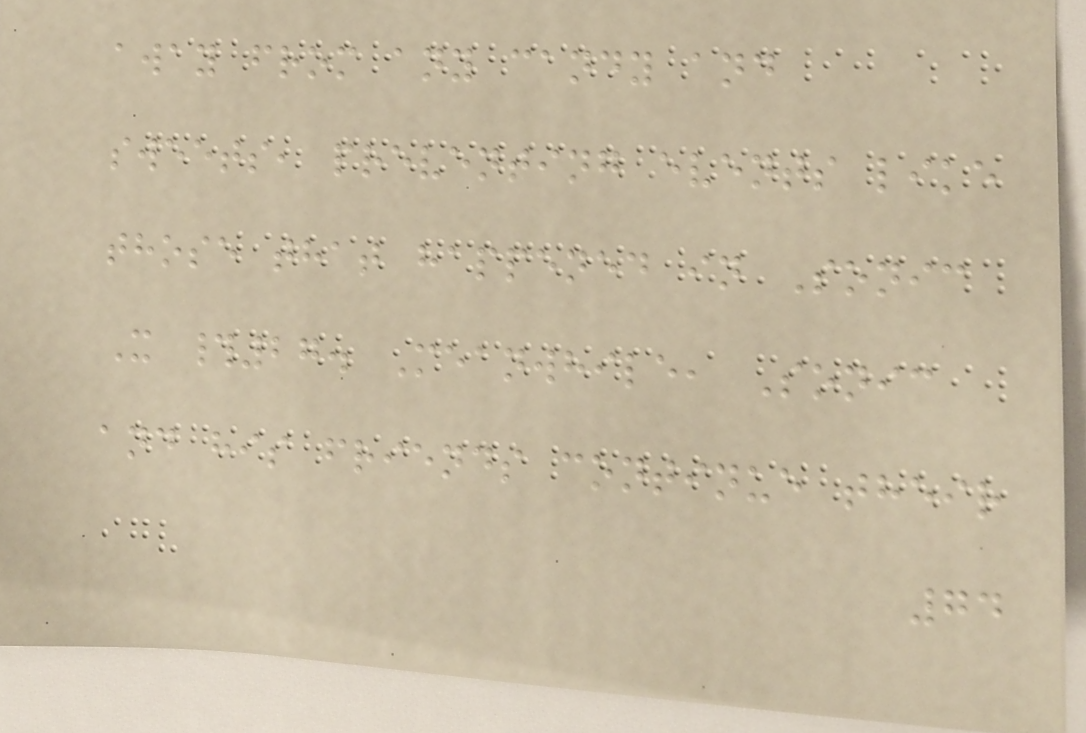away from any candy and
sweets, preventing events like
those that happened in Sonic
X #27. Meanwhile, Sonic
and his friends continue their
74
